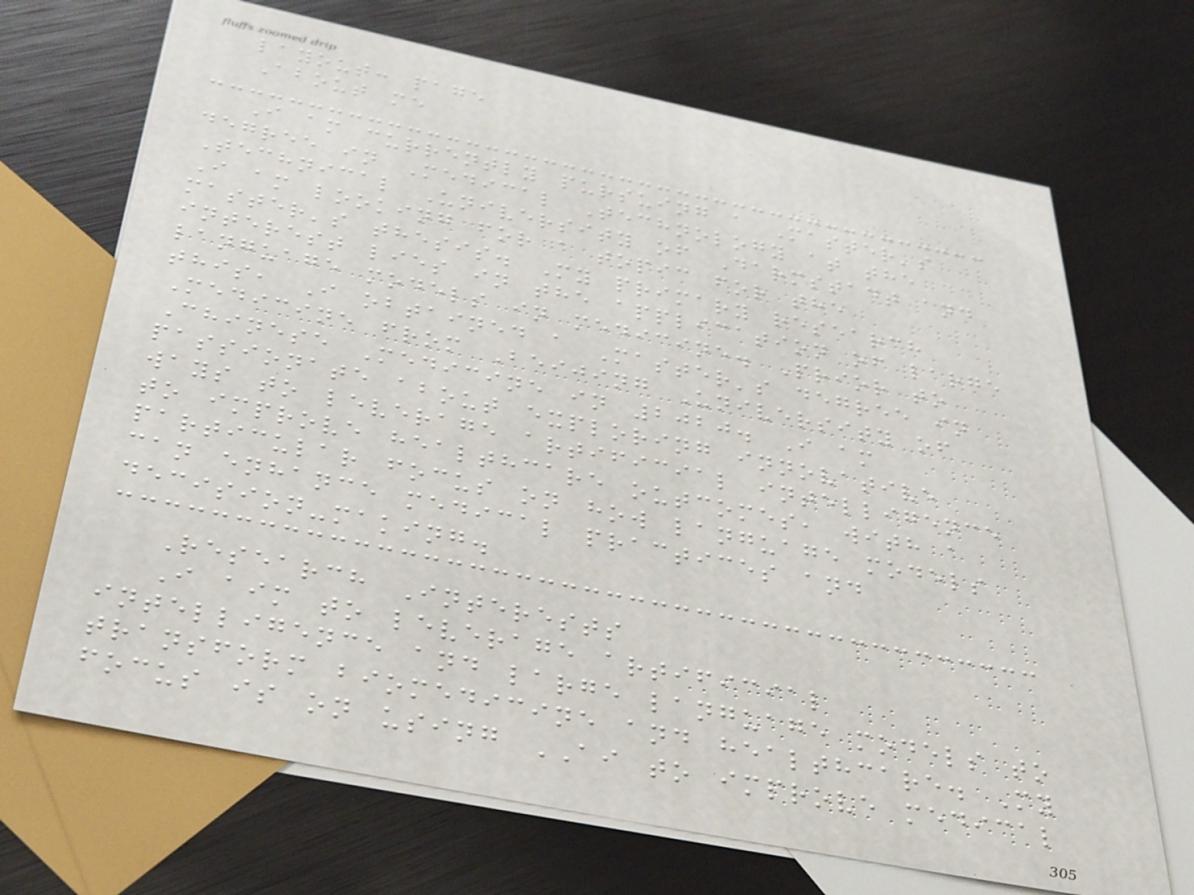layout: page
About me
I am currently pursuing a Master's
degree in Medical Technology at the
Technical University of Darmstadt and
I am looking for a topic for the
master's thesis. My primary research
interest lies in the application of large
language models in medicine. Prior to
this, I obtained a Master's degree in
Medicine from Beijing University of
Chinese Medicine in 2020. I am
passionate about exploring innovative
ways to leverage artificial intelligence
to improve healthcare outcomes, with a
particular focus on how language models
can enhance medical practices and
decision-making.
Research Interests
I aim to leverage artificial
intelligence and large language models to
transform biomedicine and healthcare. My
focus is on using AI to improve medical
